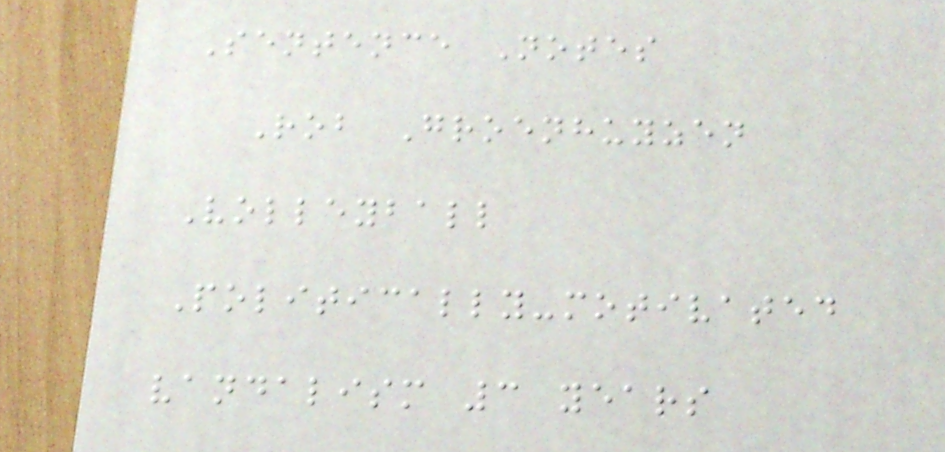Sentence Notes
Rob Groenhuyzen
Volleyball
Politically-motivated
vandalism 3 years
